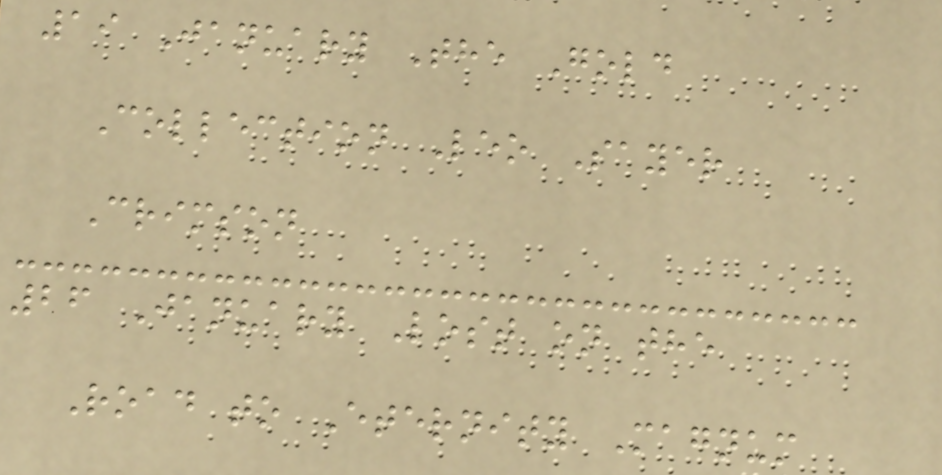19 January The Gold
Collection Leo Sayer
Crimson
26 January Lost on the
Road to Eternity Magnum
